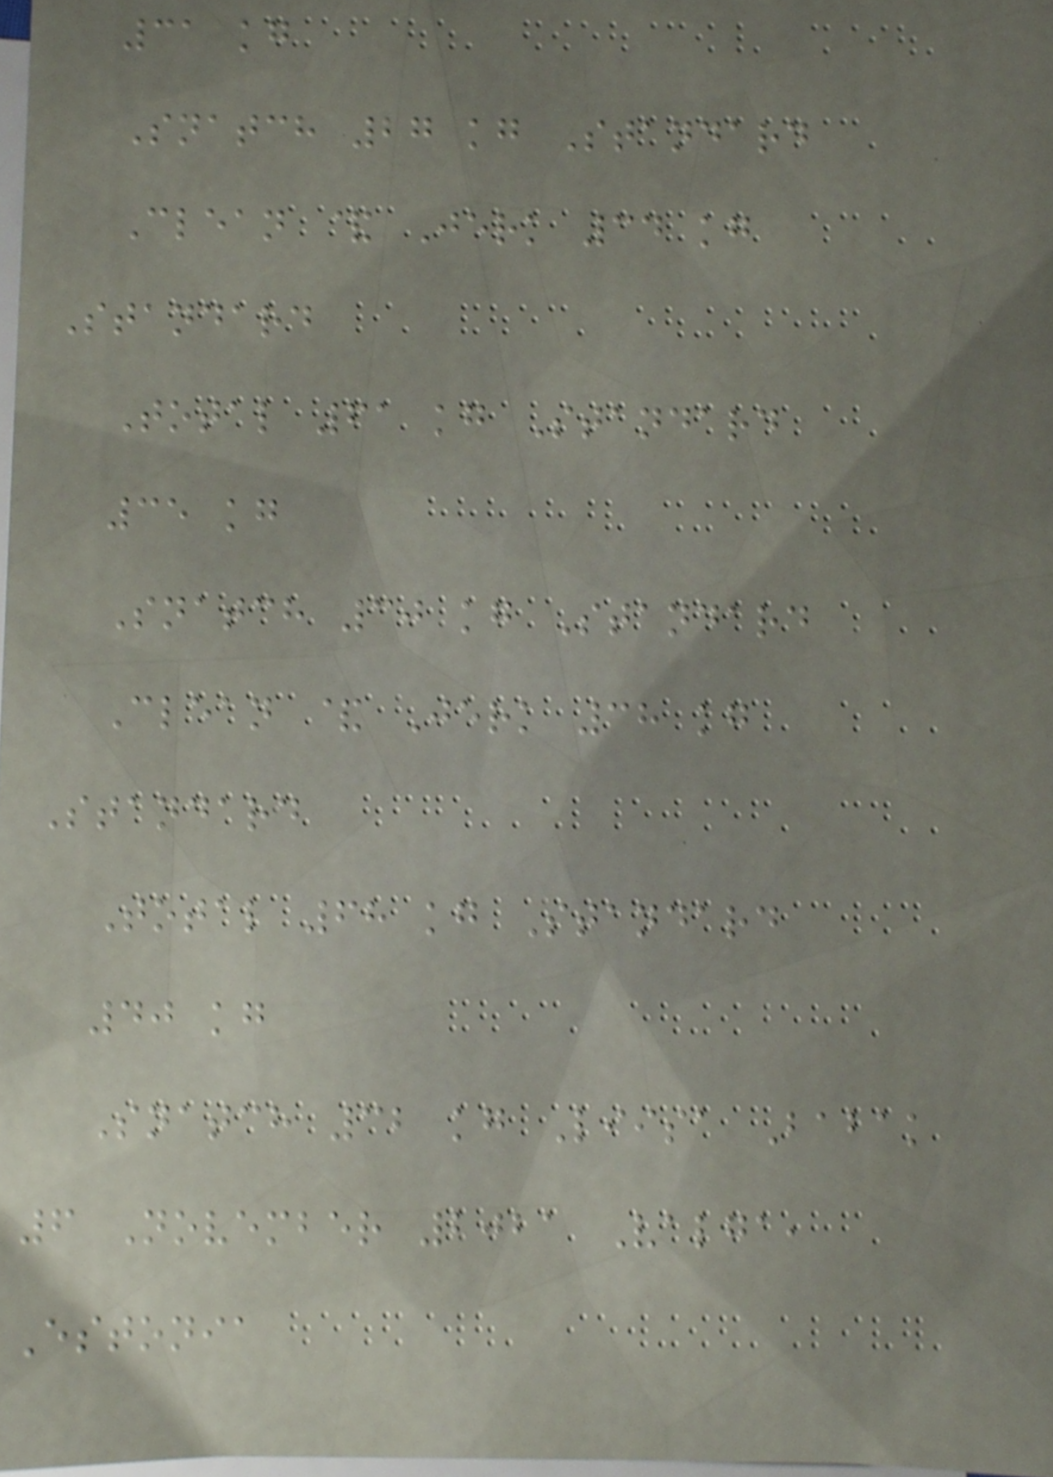31 kg
Snatch 27 kg Standard
Clean & Jerk 34 kg
Standard
Total 61 kg Standard
35 kg
Snatch 30 kg Standard
Clean & Jerk 38 kg
Standard
Total 68 kg Standard
40 kg
Snatch 32 kg Liisa Babak
6 November 2021 Valga,
Estonia
